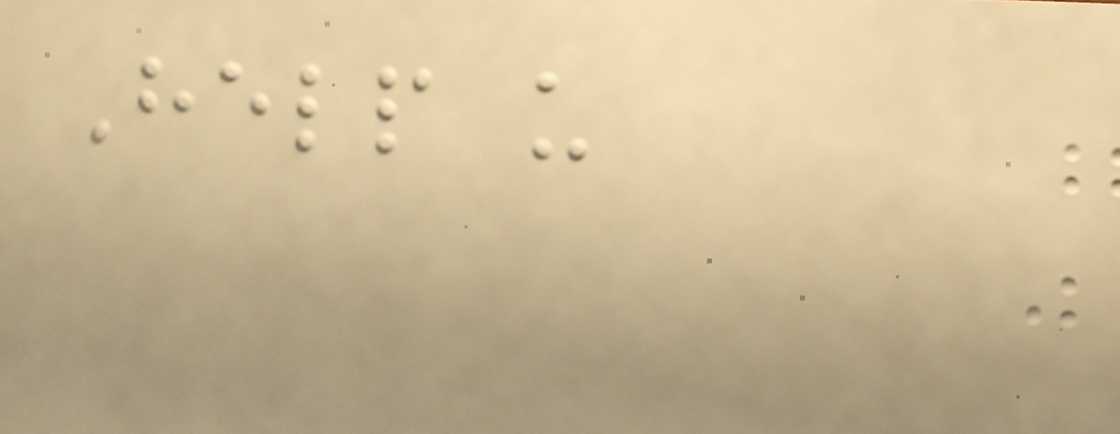Help us
